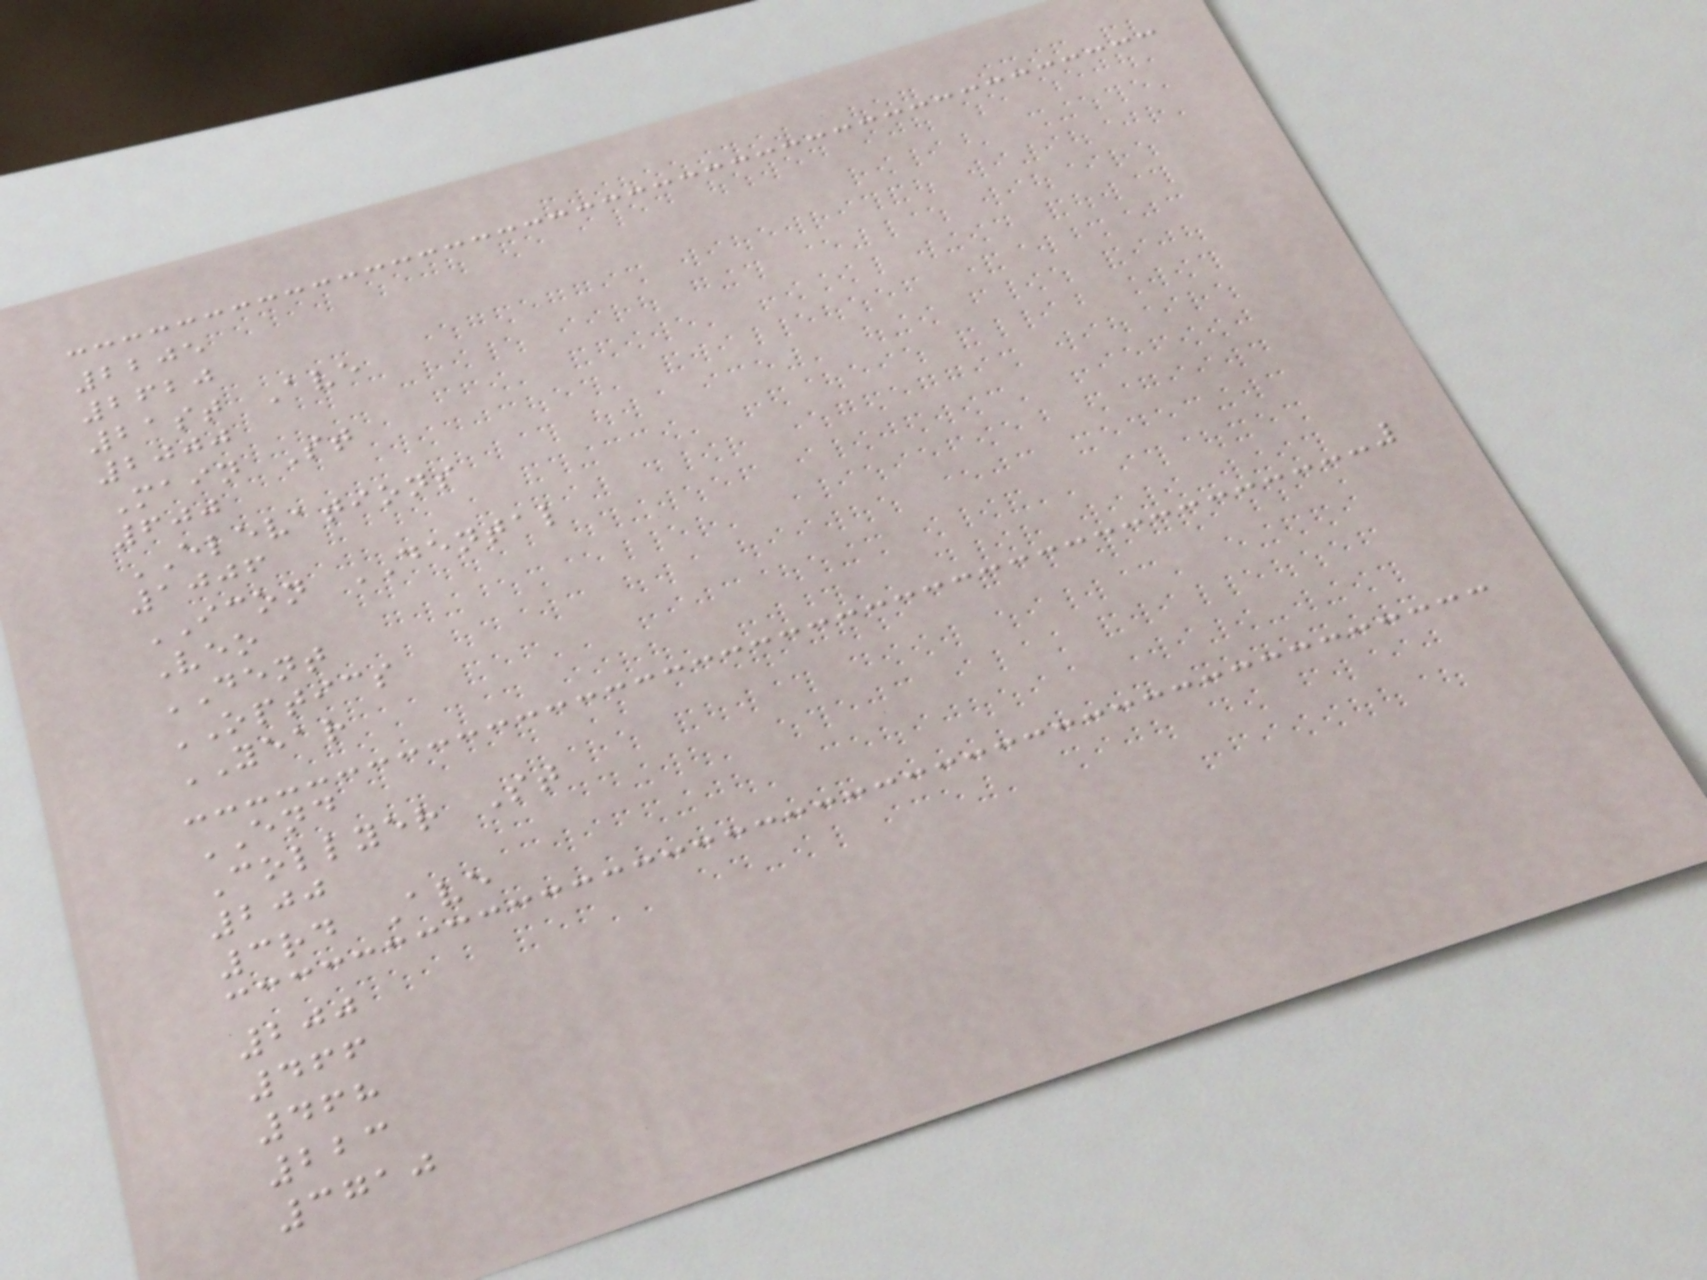2205
2620
21st Ave
2000
Main St
600
ELEVATIONS
1006
ICON DENTAL
Veo
DENT
OPTICS
YEAR
END
Collyer St
200
3rd Ave
200
466
468
223
3710
